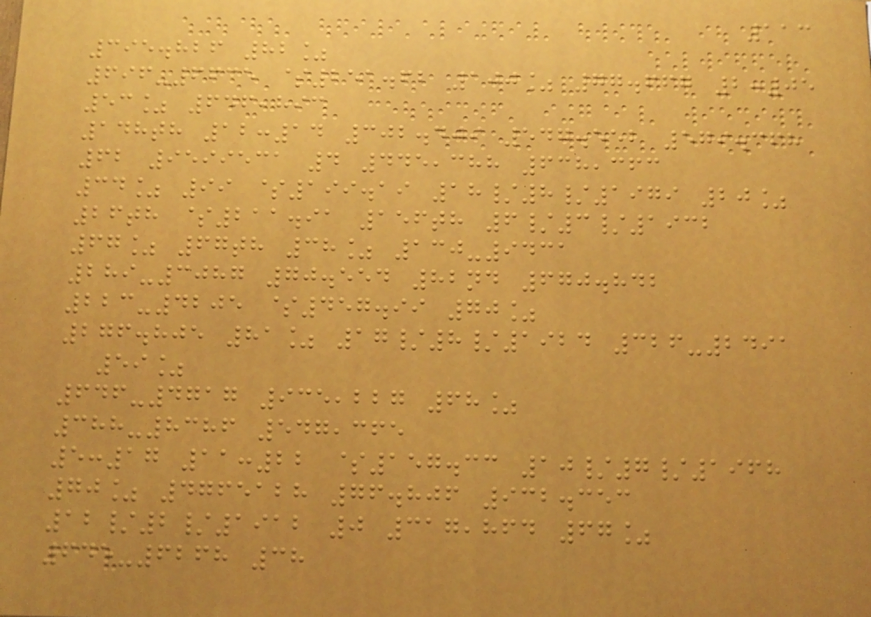113
395.826 82%
696-6635 $251.62 100% 77.667 2:05
53% 646,893
148th 12:14 302.409 547.552 579.368
62 9599531 4 445,388 638,363
34% 99 $199.19 18/8/1979 20%
26th $211.91 156th 6/3/1932
67% 67th 38% 130-9431
289-3087 70.554 82nd 670.842
223-4205 $457.99 70%
276.805 81% 17/8/1924 326-2491
59%
646-4717 935,227 68%
388-8386 547,365
5:17 11:22 $157.33 10/7/1968
70% 4765128 76.806 932.353
12/2/1912 0 317,864 67%
645-6268 38
